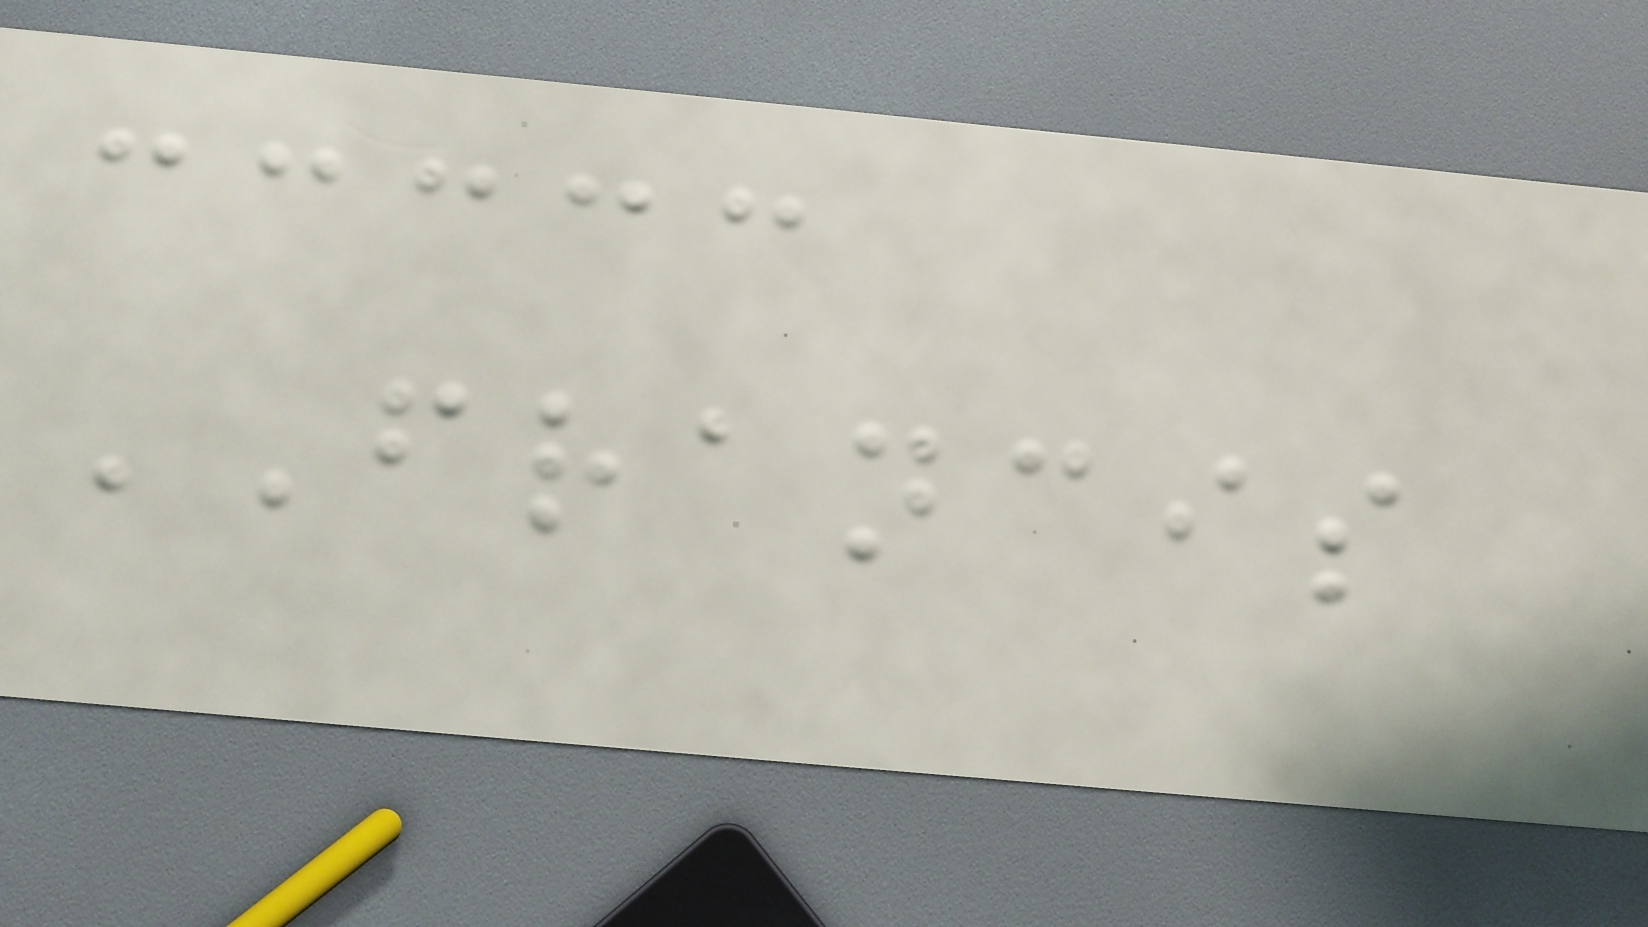FRANCIS
